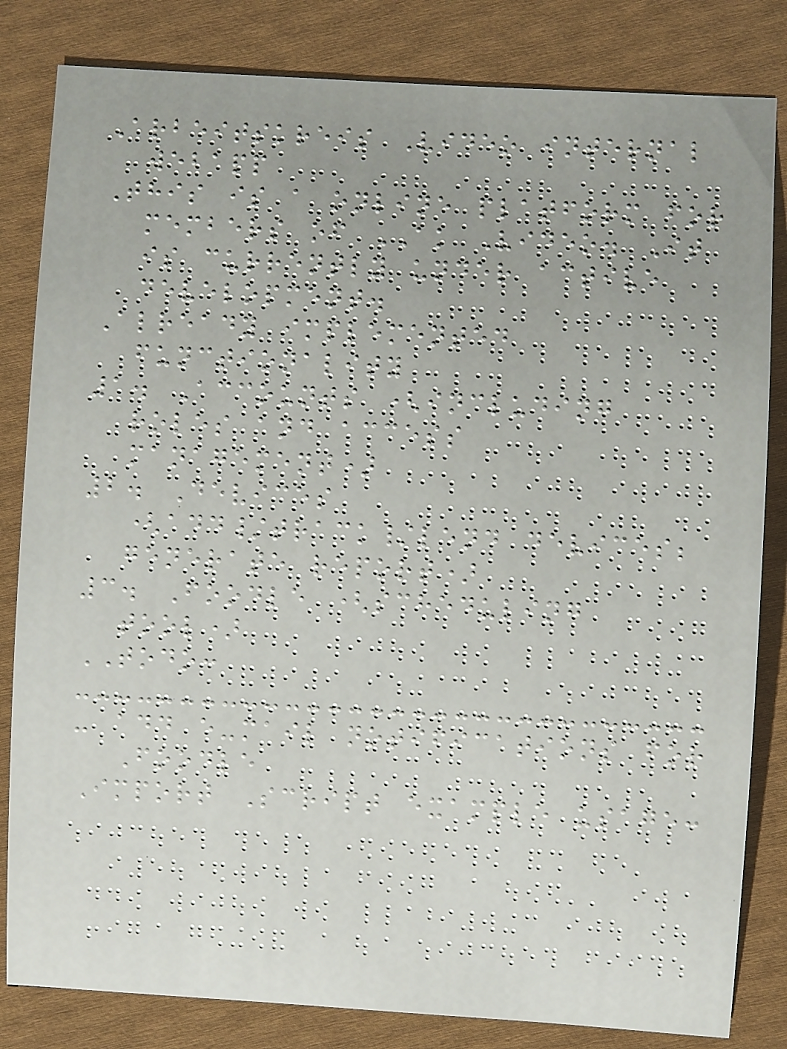Arbeitskreis Video internal
webapp
This is a online platform for
members of AK Video. It
is currently under active
development.
Already implemented
functionality
1. Accounts (including
roles and access
management)
2. Devices
(add/track/lend devices;
generate report)
3. Foodle (scheduling
tool)
TODO:
- add e-mail notifications for
Foodle
Import Script example usage:
